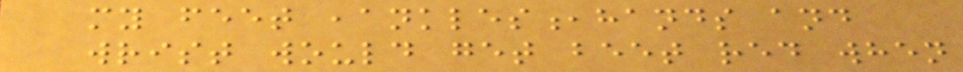my feet ,ankles,hands and
wrist would get beet red when
